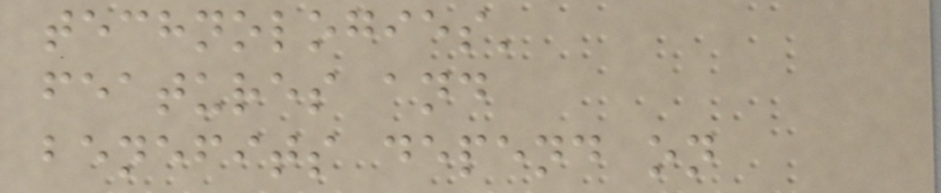technologies'
features and
benefits depend on
